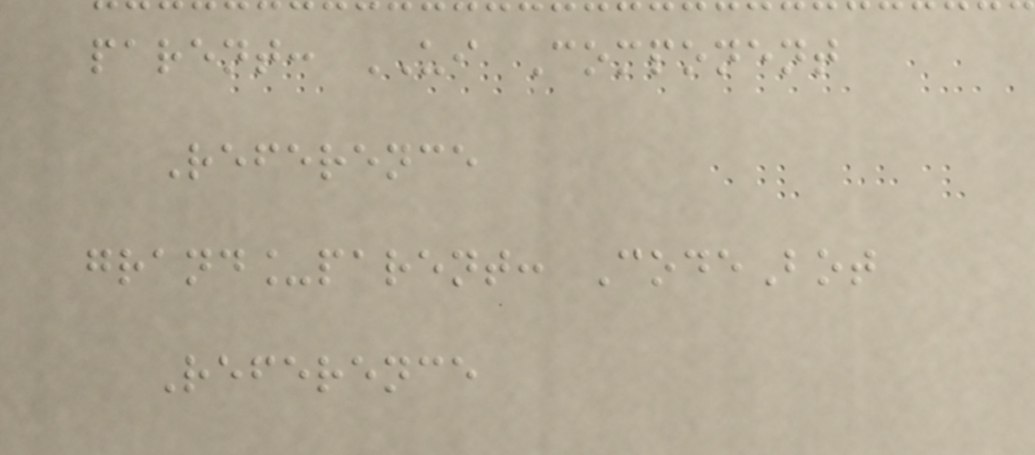parent: UI Component
Reference
grand_parent: CodeBot
Reference
